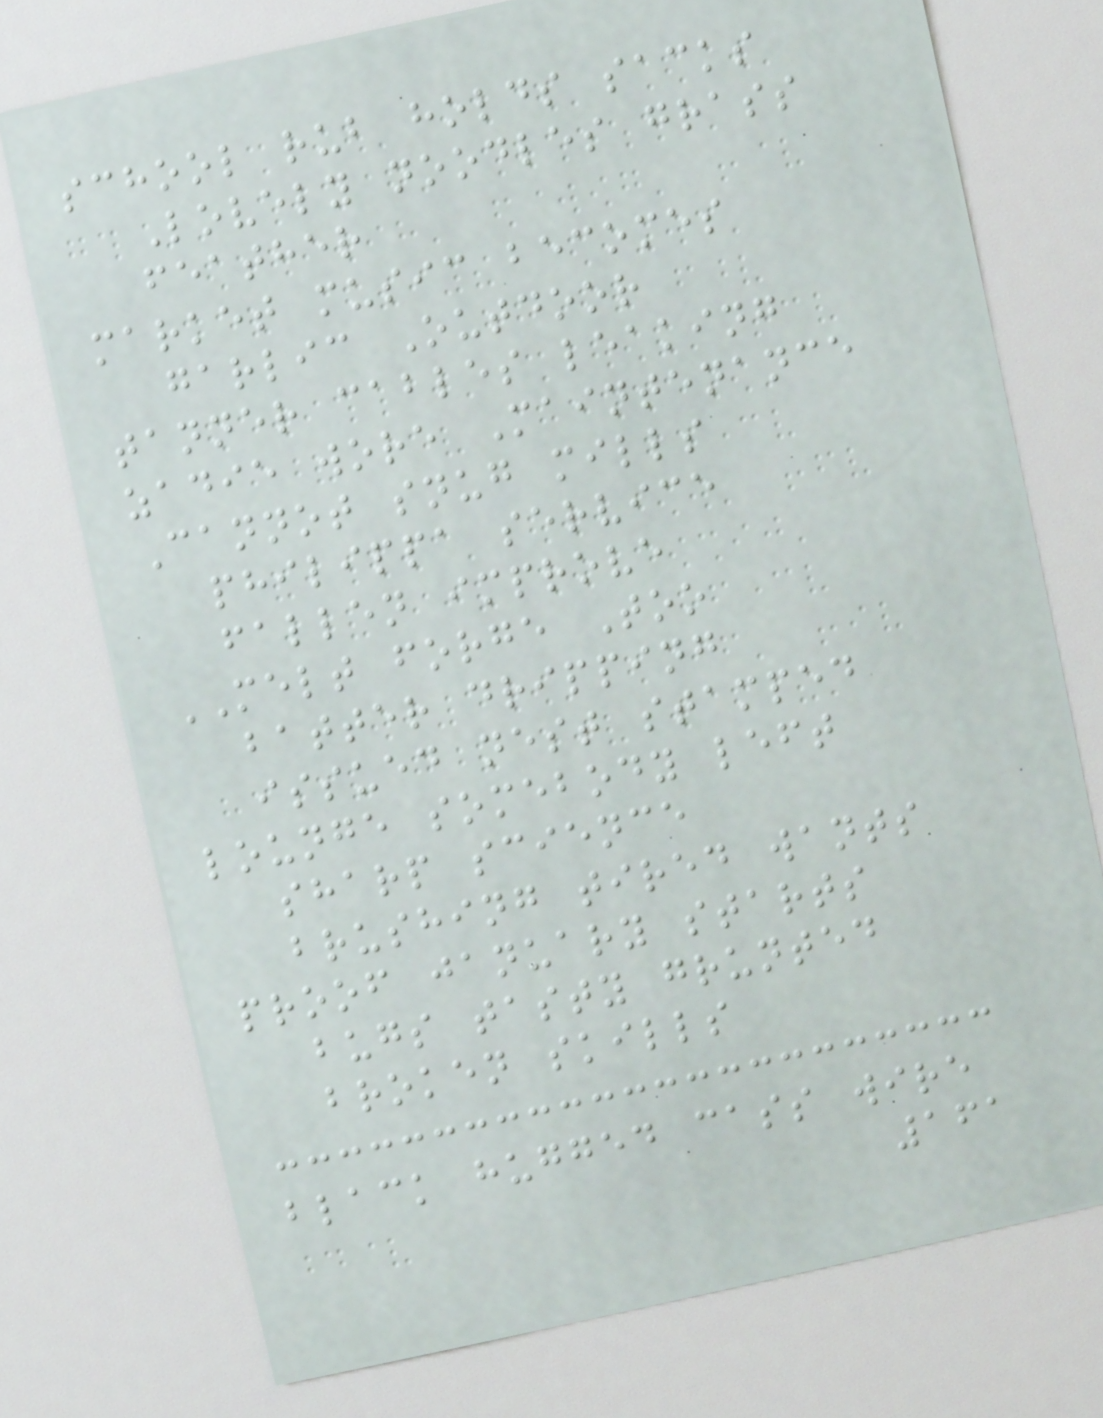school rub holds sacks
Lovely noodles grass
feather
market music becomes
garlic Outdoor
tanner cables leaking
zadie wore Maintenance
Cannot snug mills
philippa service
fallen improve
MELT forge Too
batter dripping
issued nest stamped
lounge somebody left
sharp science
brushing tired wants
proof january starts
bugs tasty grunted
broken skills
black hugged cass wire
161
